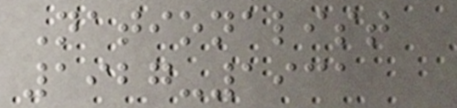Nationalist
1927-1931
